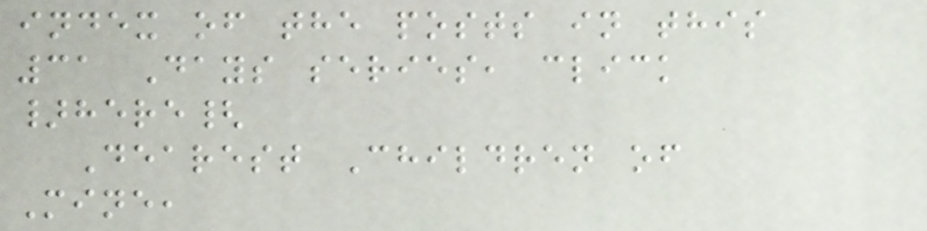index of the posts in this
31 Days series, click
}here{
Dearest Children of
Mine,
